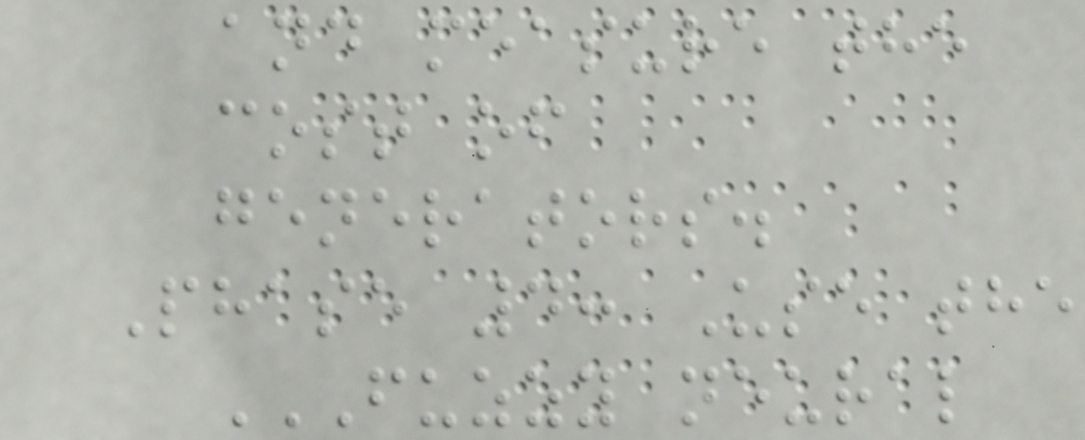and measure the
cost of
generators.
Phase 4: Use the
FUZZY NEURAL
